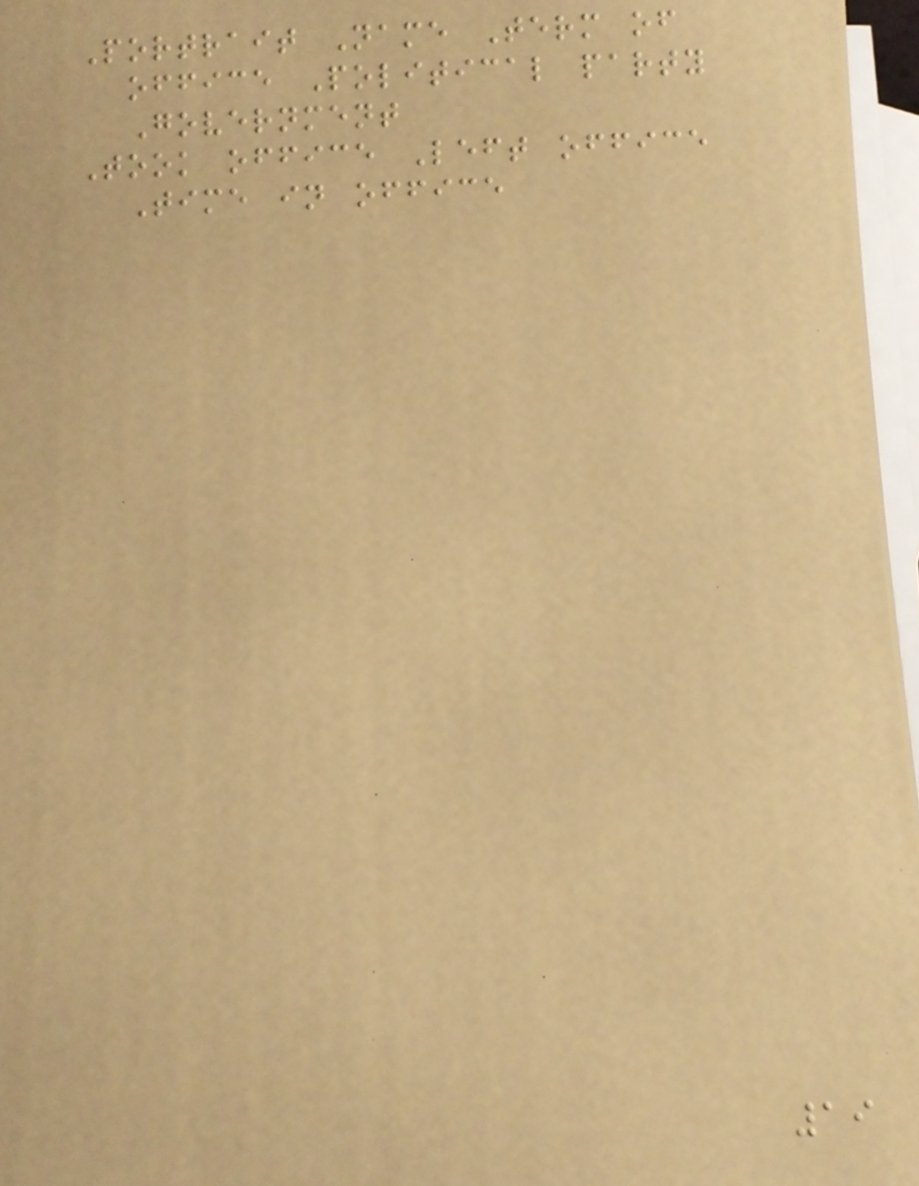Portrait Name Term of
office Political party
Government
Took office Left office
Time in office
19
